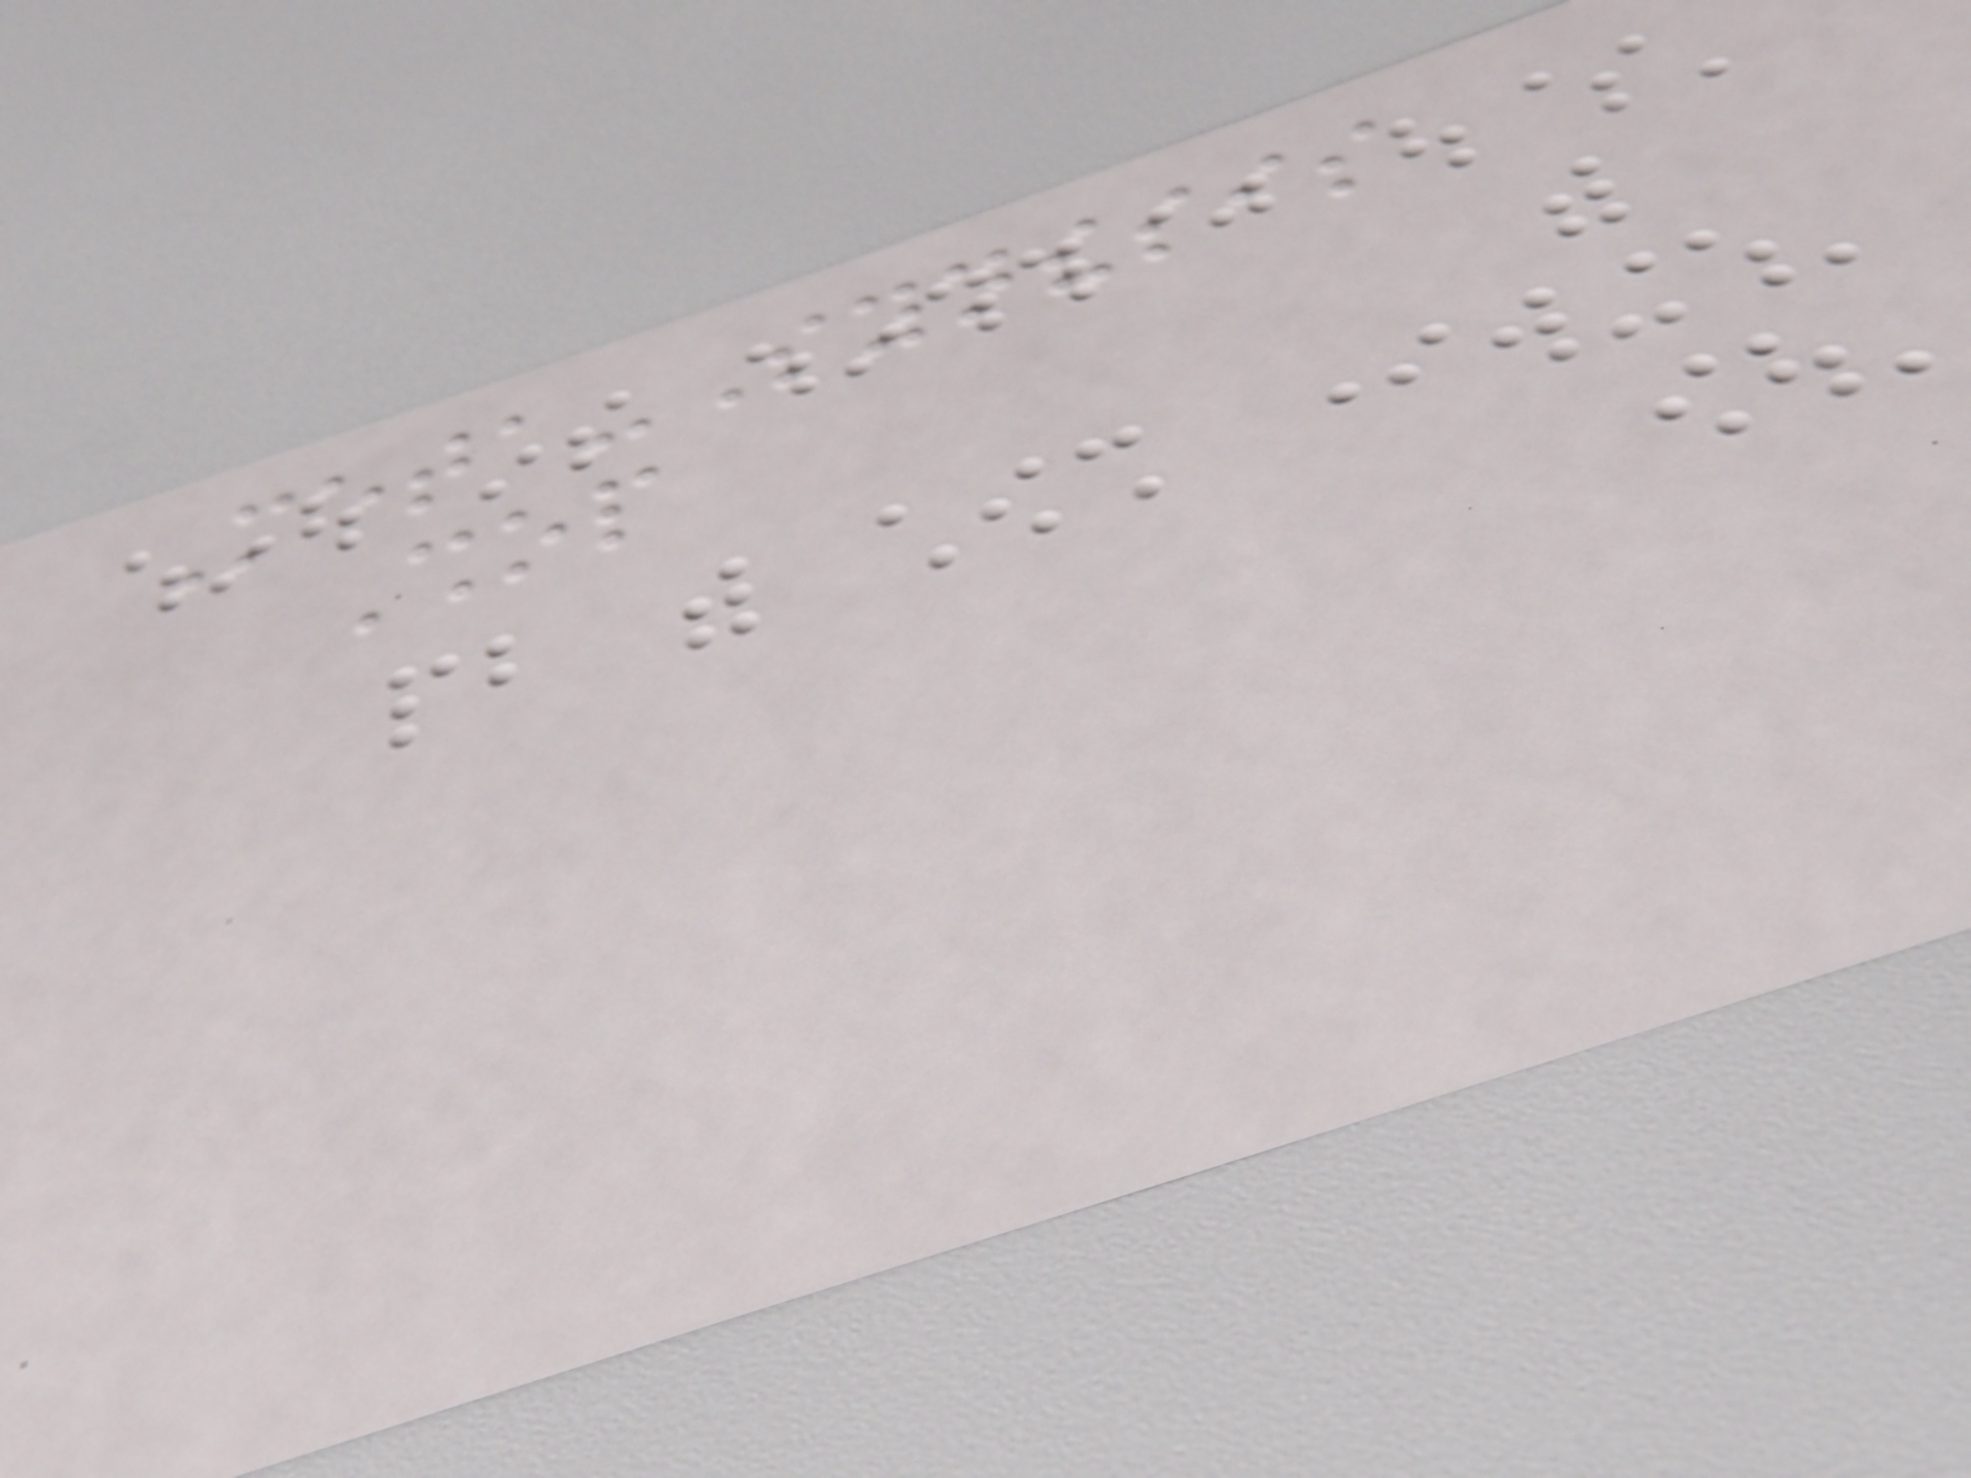Meta-Synthesis
Shop
